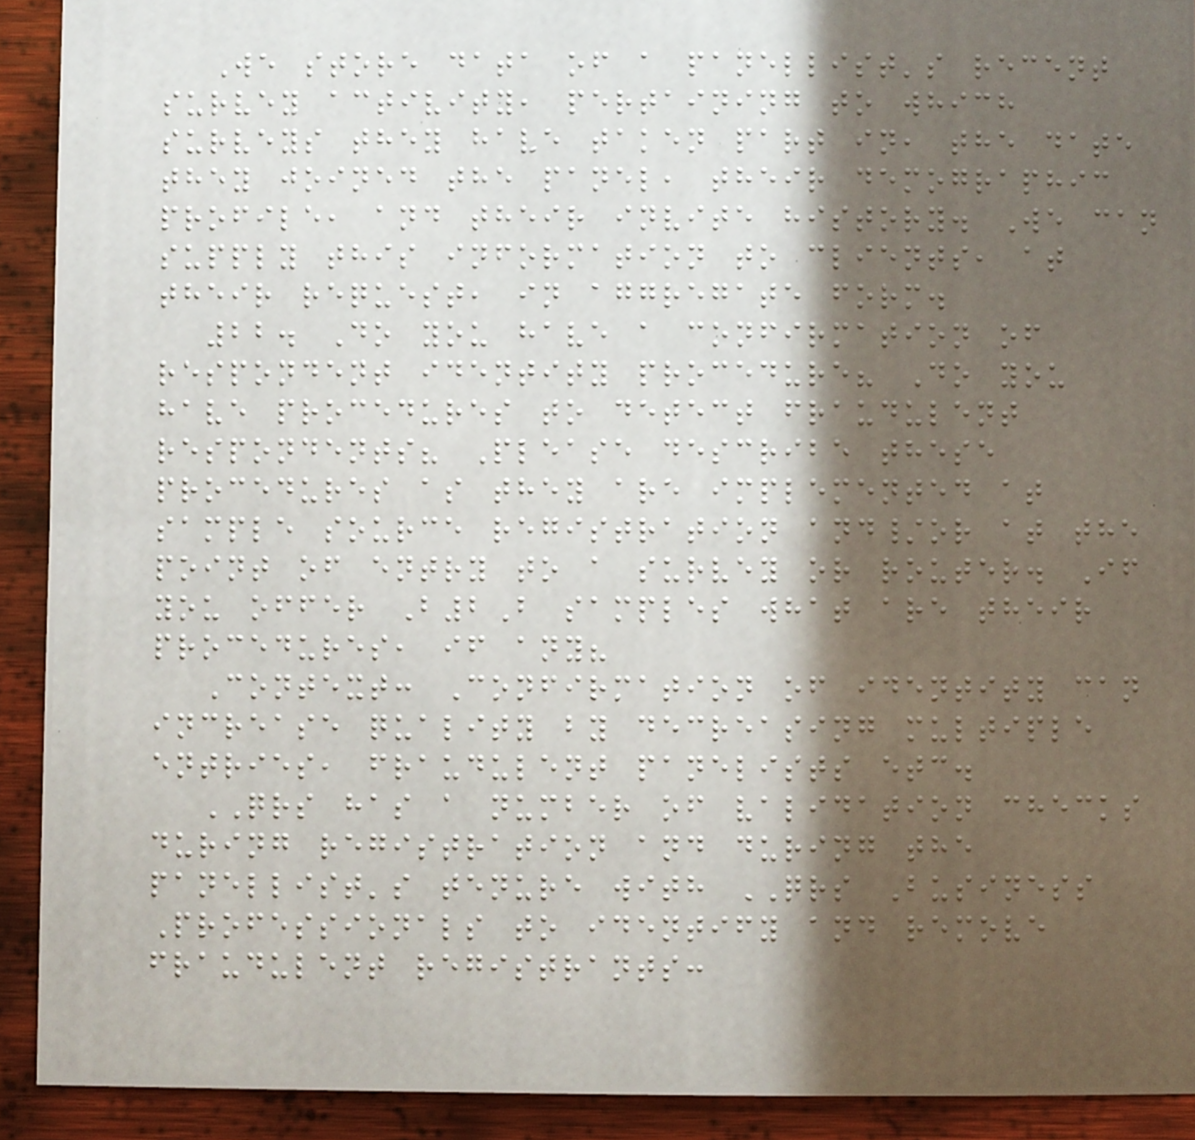We store data of a panellist's recent
survey activity, pertaining to which
surveys they have taken part in, the date
they joined the panel, their demographic
profile, and their invite history. We can
supply this information to clients, at
their request, in aggregate form.
22. Do you have a confirmation of
respondent identity procedure? Do you
have procedures to detect fraudulent
respondents? Please describe these
procedures as they are implemented at
sample source registration and/or at the
point of entry to a survey or router. If
you offer B2B samples what are their
procedures, if any?
Context: Confirmation of identity can
increase quality by decreasing multiple
entries, fraudulent panelists etc.
QRS has a number of validation checks
during registration and during the
panellist's tenure with QRS Business
Professionals to identify and remove
fraudulent registrants:
